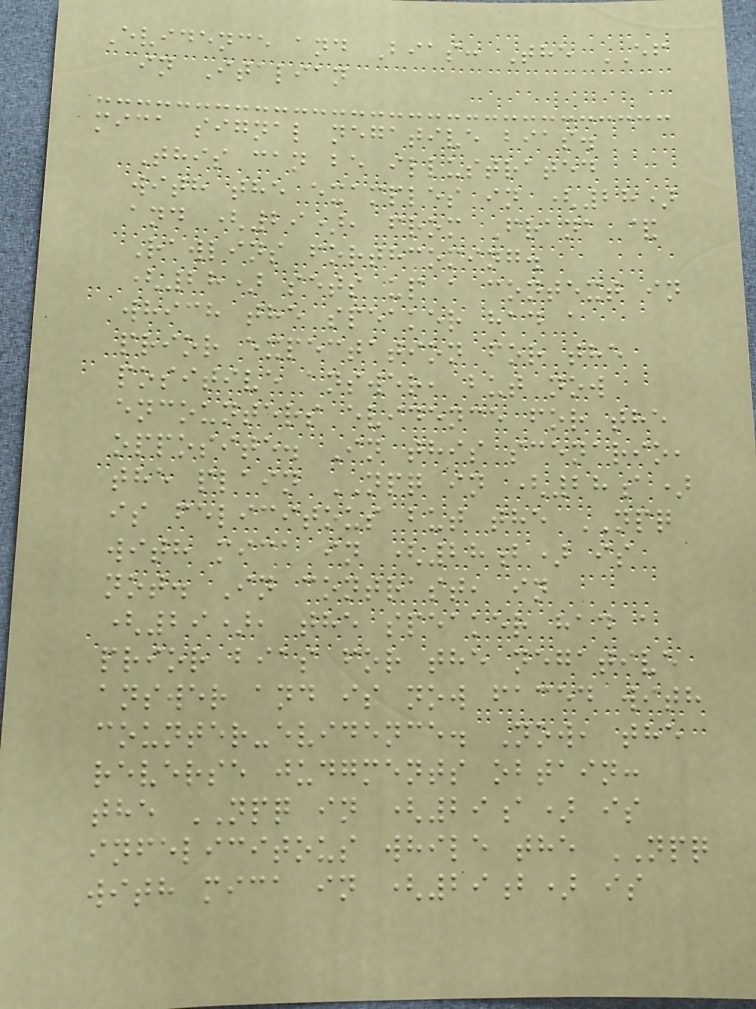Evidence and Bias: The EF
in Italian
mica signal negative bias.
This can be illustrated
with the examples in (28)
and (29), from Frana &
Rawlins forthcoming.
(28) sets up a context in
which the speaker had a
prior expectation for the
positive answer, but now
encounters evidence for the
opposite. In this scenario,
the plain NPQ in (28a)
is felicitous but the NPQ
with mica in (28b) is
not. In contrast, in
(29), the speaker had a
prior bias for the negative
answer and is now faced with
counter-evidence. Now, the
reverse judgments obtain:
the NPQ in (29a) is
infelicitous while the NPQ
with mica in (29b) is
